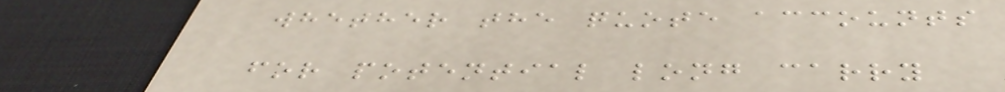whether the quote accounts
for potential long carry
